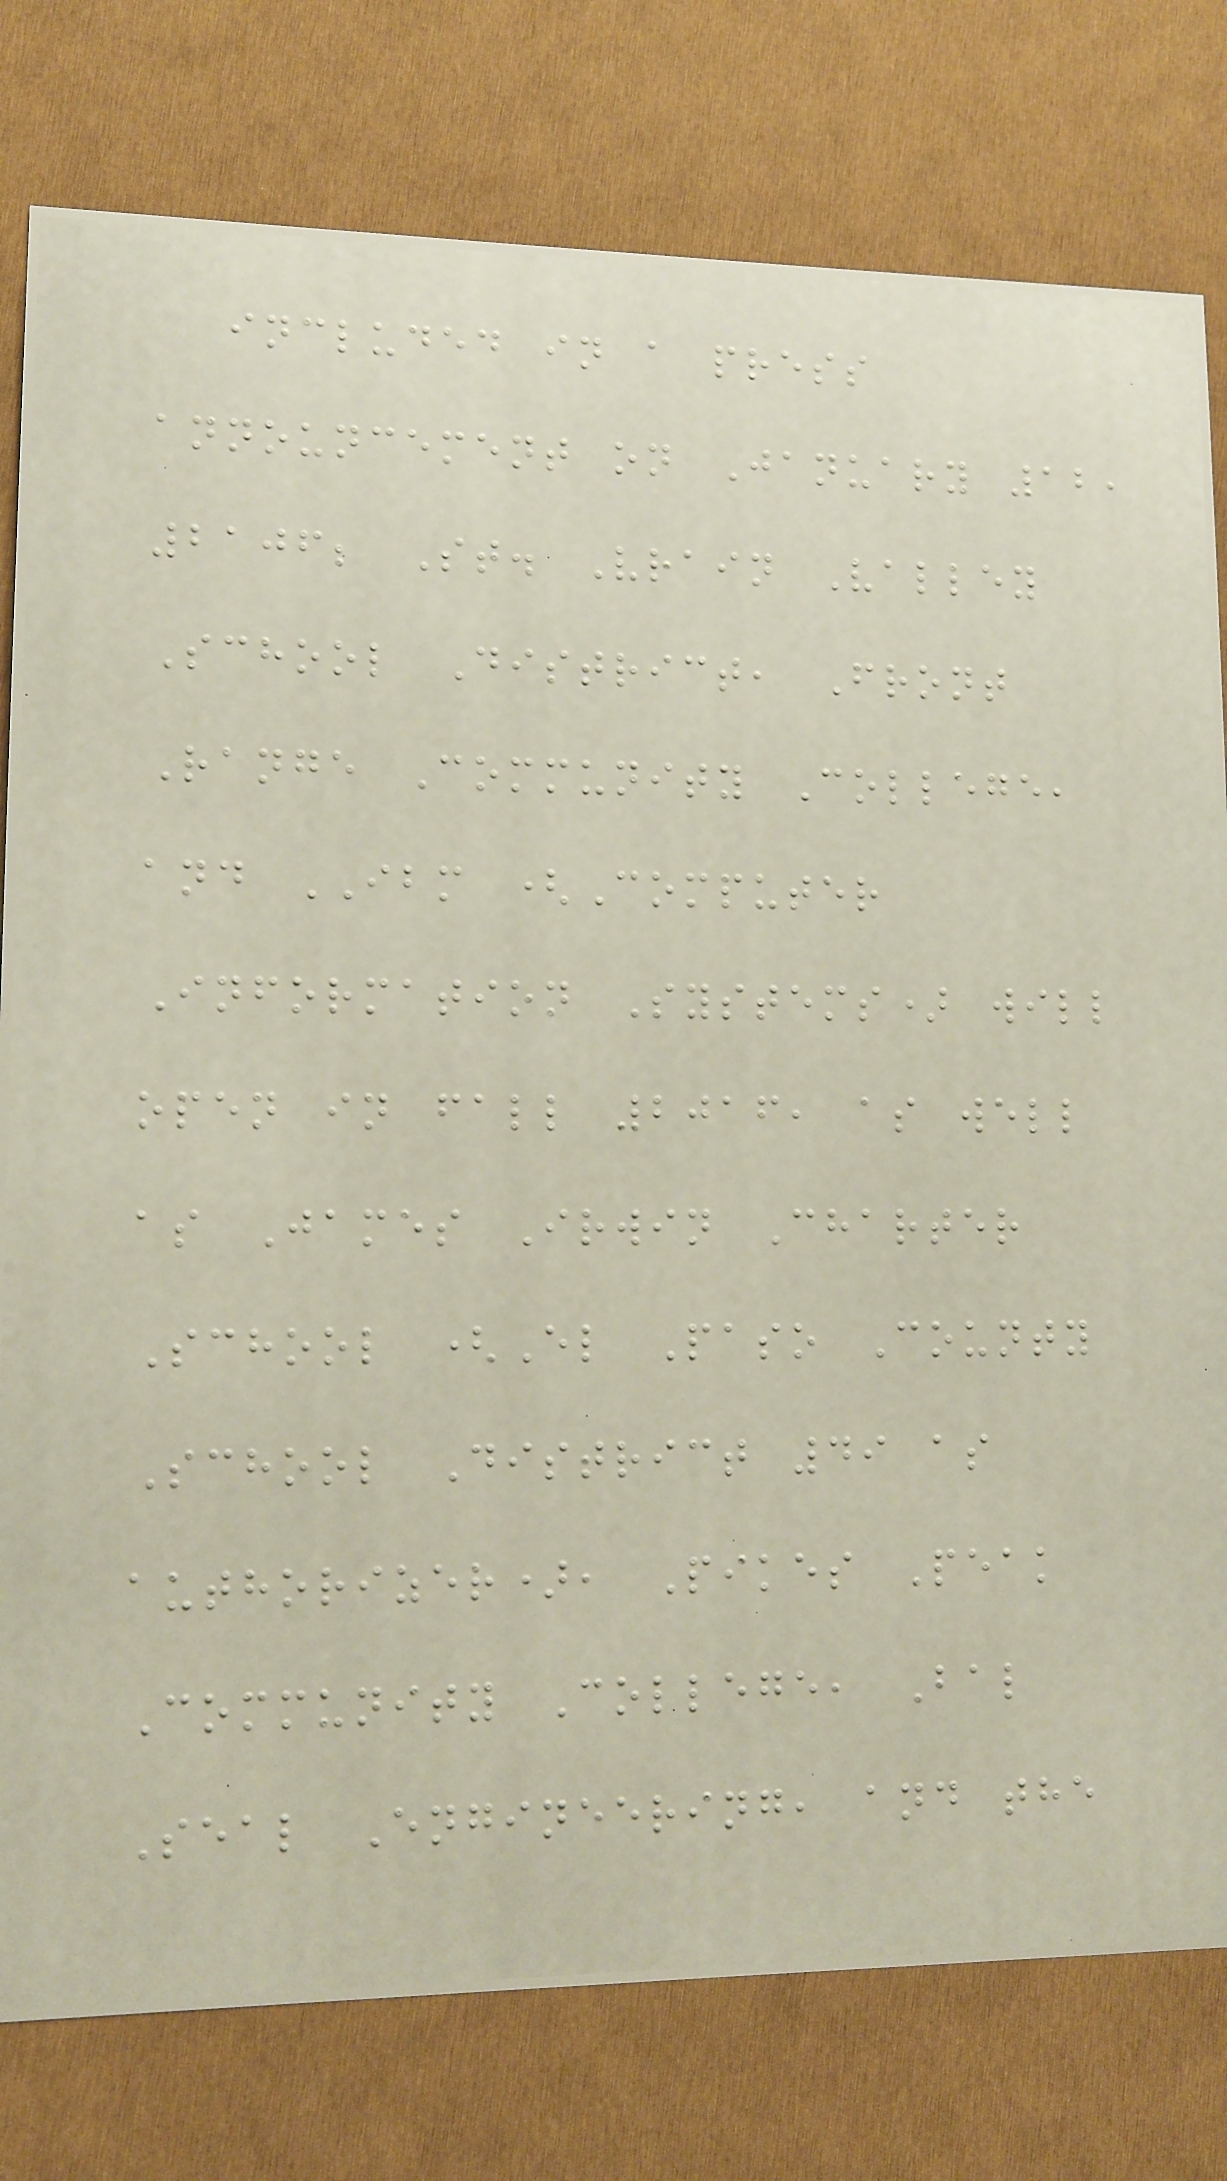included in a press
announcement on January 12,
2106; St. Vrain Valley
School District, Front
Range Community College,
and IBM (Computer
Information Systems) will
open in fall 2016, as well
as James Irwin Charter
School (El Paso County
School District 49 as
authorizer), Pikes Peak
Community College, Bal
Seal Engineering, and the
